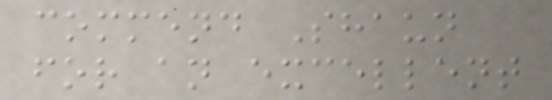commend Shaun
for an excellent
